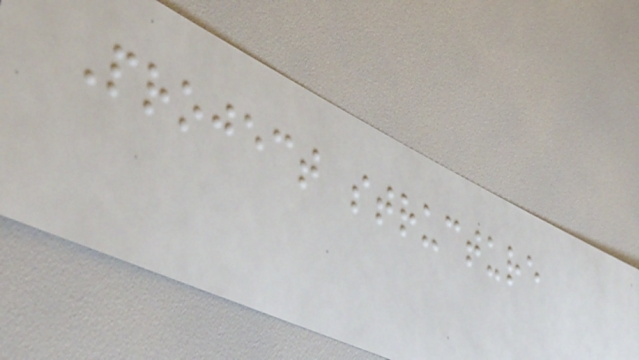Project structure
